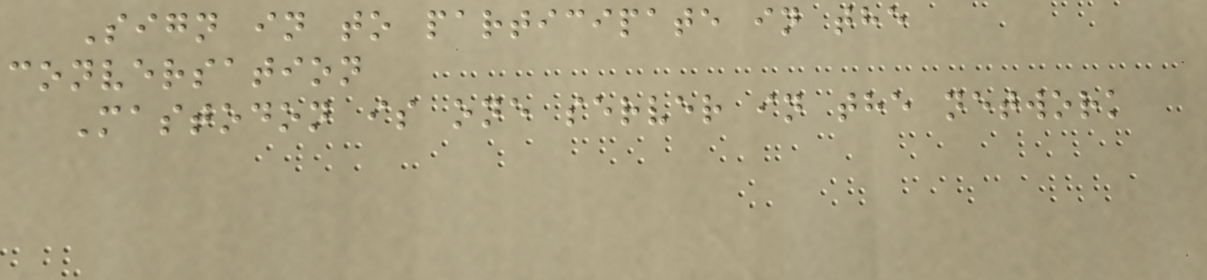Sign in to participate in the
conversation
Mastodon is one server in the network
